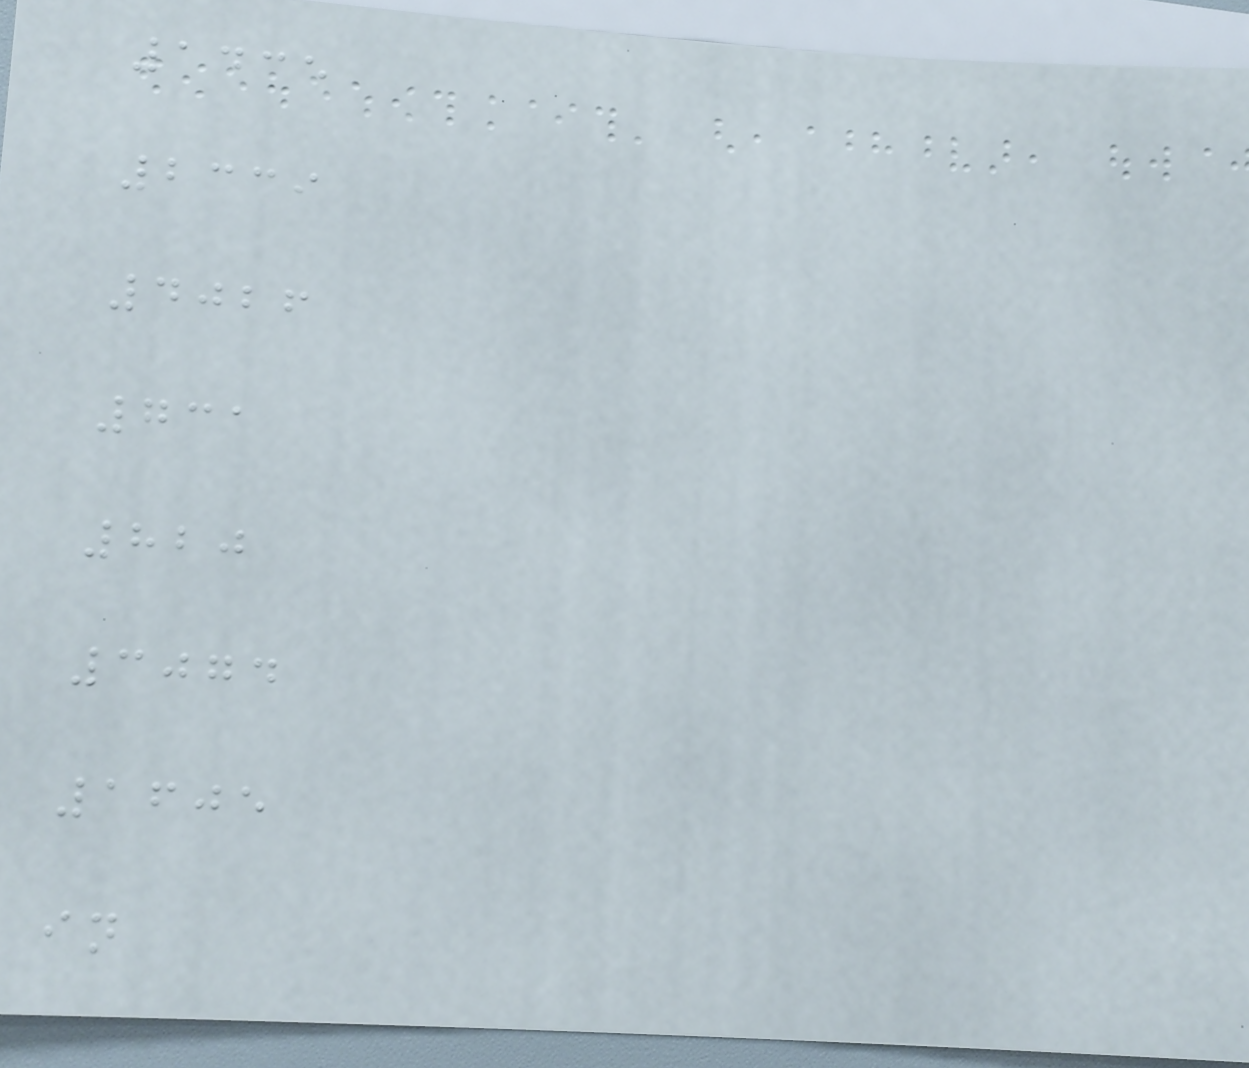1435
2339
4026
731
820
3074
1605
in
